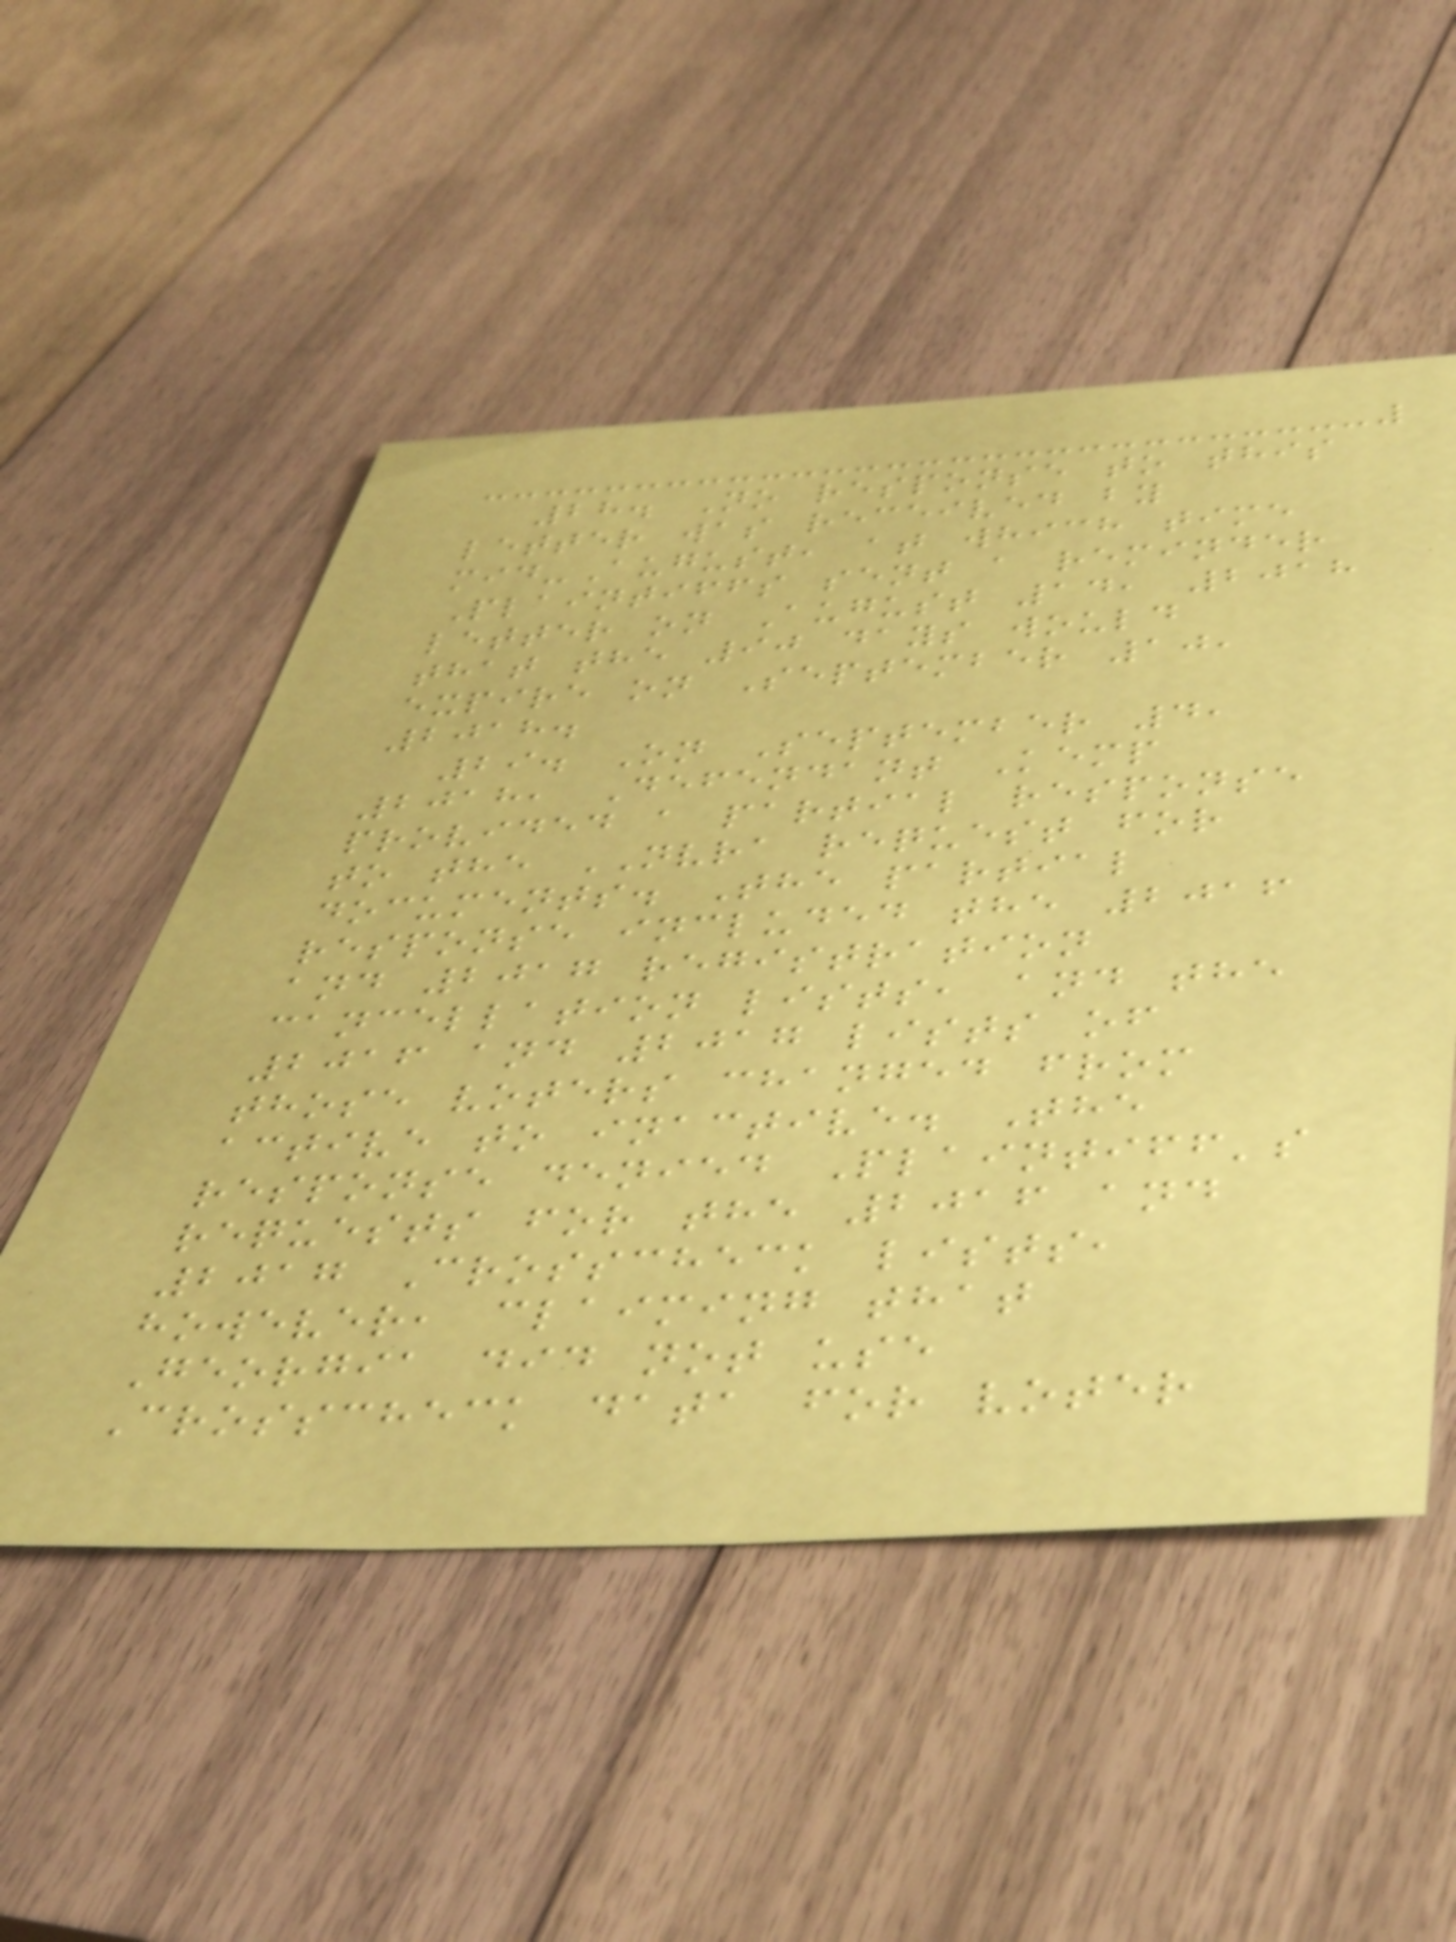28. No response to this
letter was received by
mid-August, at which time
Plaintiffs sent a reminder
letter on August 14, 2018
that the 90 days would
expire on September 10,
2018.
29. On September 4,
2018, Defendant Kemp
provided a partial response
to the NVRA request for
documents. The partial
response included the 2016
and 2017 registration
cancellation lists, and the
2016 and 2017 lists of
those voters changed from
active to inactive. The
response denied Plaintiff's
requests for the 2016 and
2017 Crosscheck lists,
however, claiming that
Georgia did not use
Crosscheck data for voter
